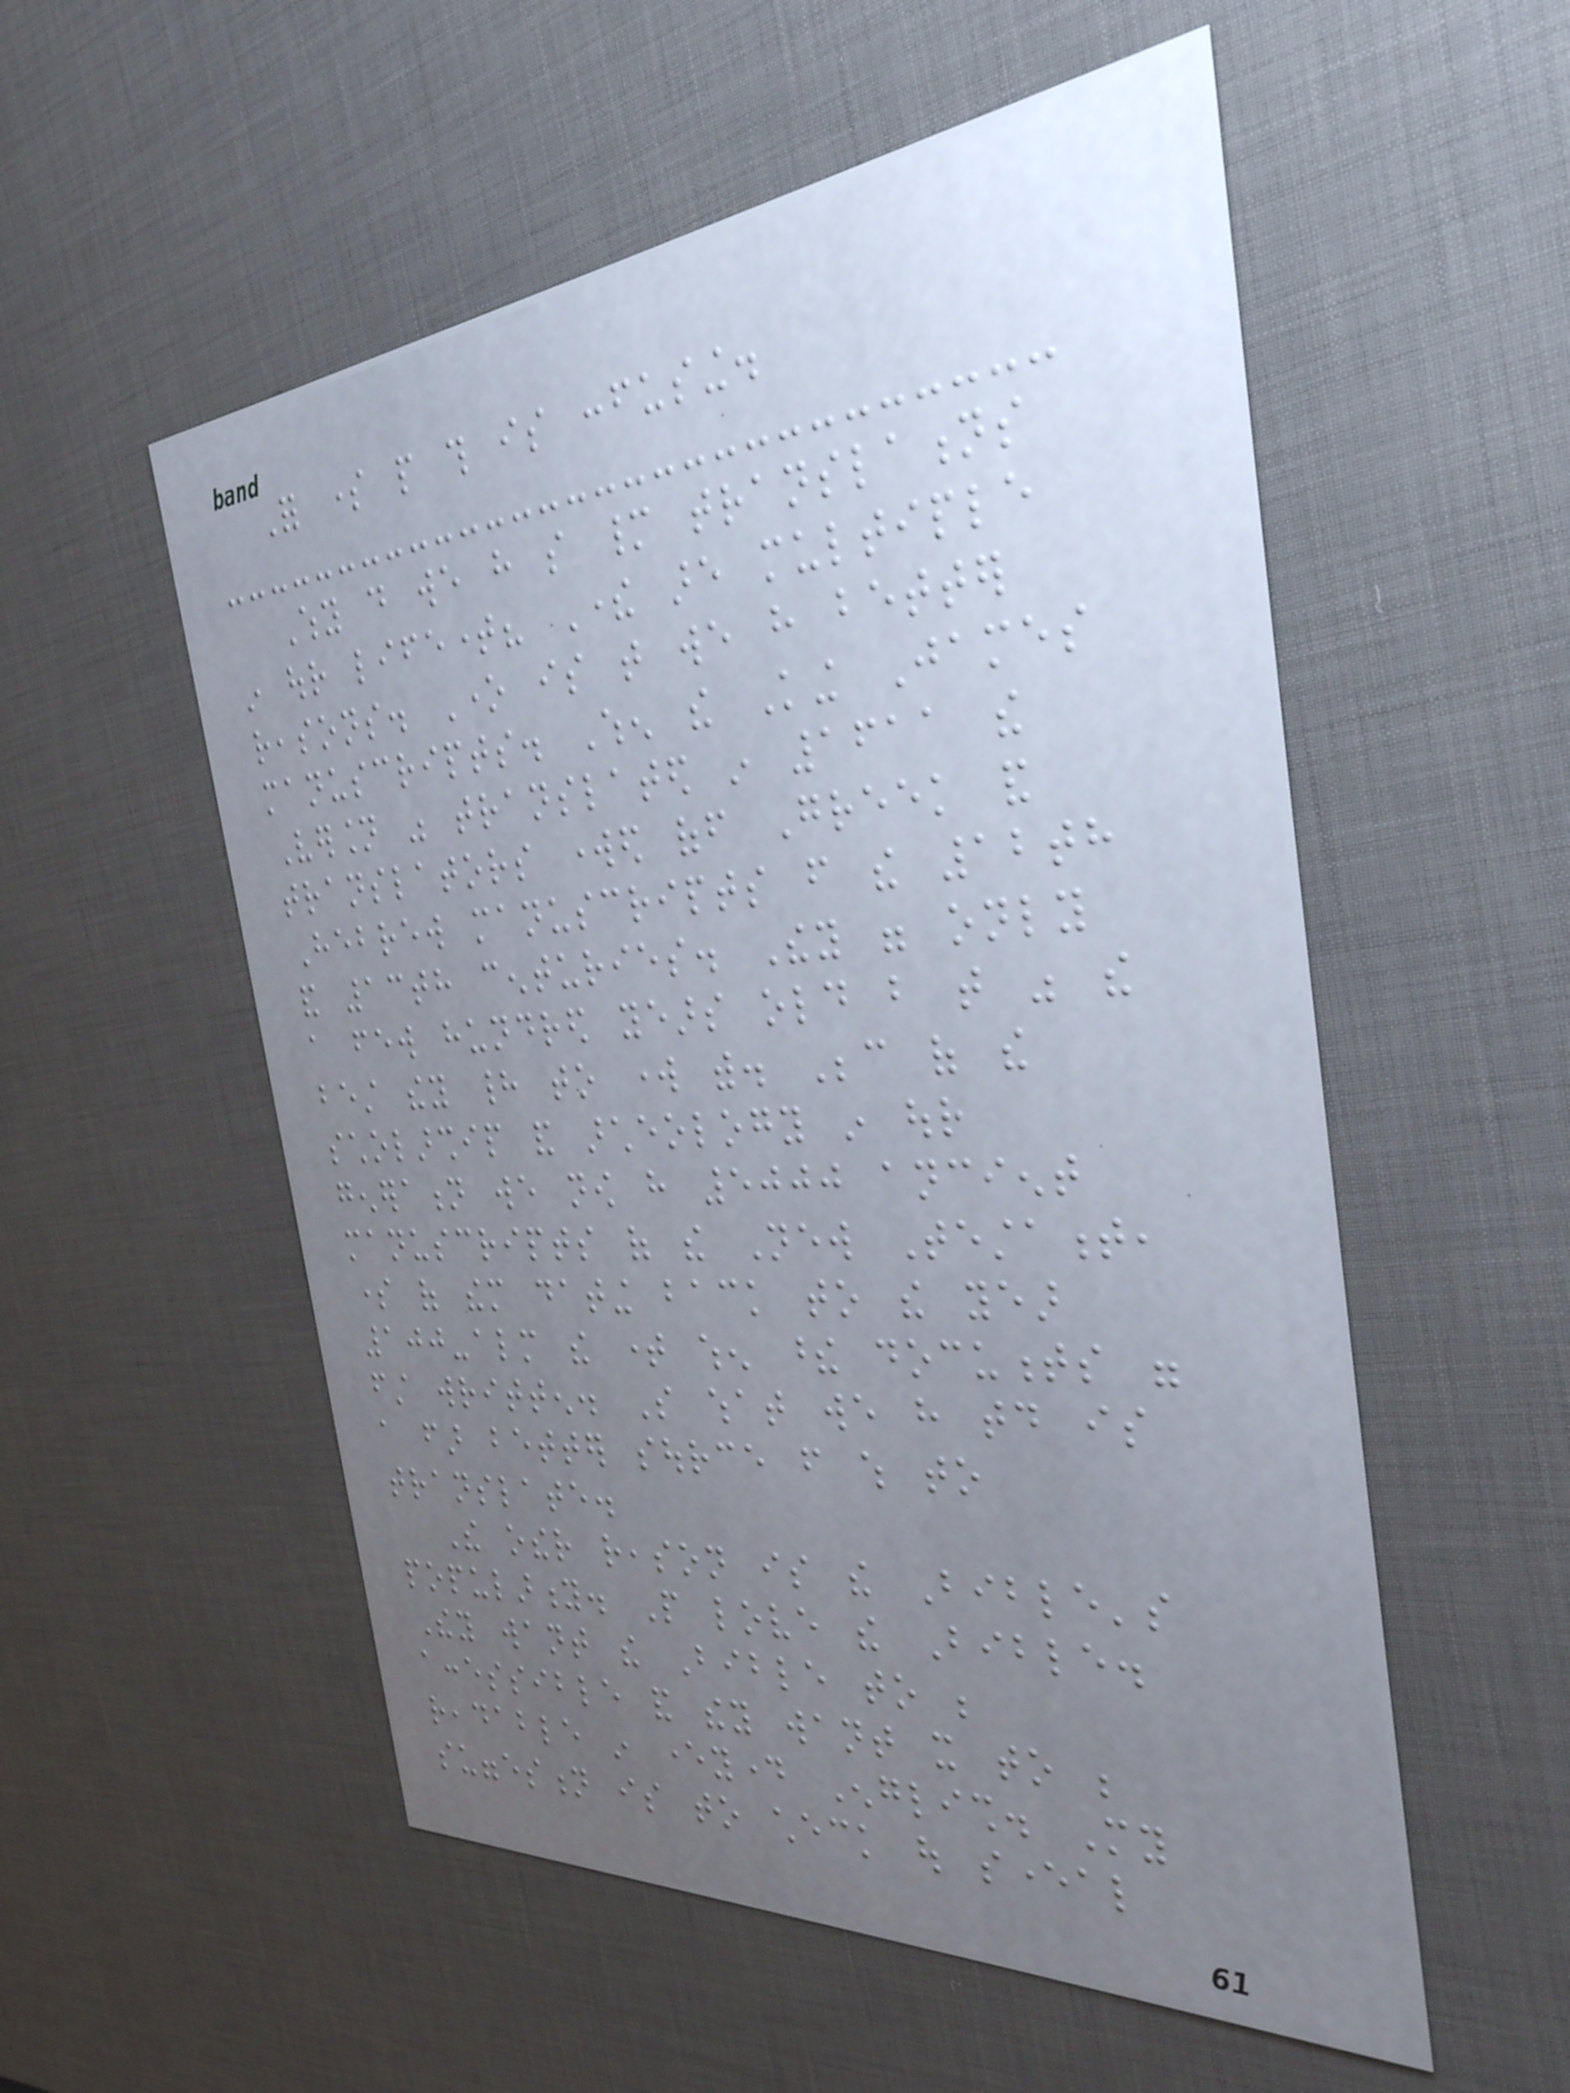For some people this is confusing.
Why do we have so many translations
in our lifetime? There are multiple
reasons. One is that we have better
manuscripts. When the King James
Version was translated in 1611 the
translators worked off Greek and
Hebrew manuscripts from the 12th
and 13th centuries. They were only
a few hundred years old but that was the
best they had to work with. Because of the
scholarship and archeology in our
generation we now have 5000 ancient
manuscripts of the New Testament,
some of them dating back to the year
100-almost the time when these documents were
first written. So what we have today is
a far better source from which to
translate.
The other reason is the Bible's
popularity. People love the Bible.
They want the Bible to be
accessible and they want it to be
readable in everyday English. My
suggestion is to check out several
